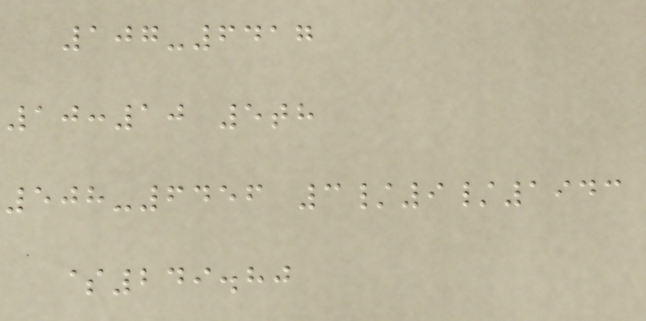107-6417
10:10 5th
508-6456 3/9/1943
$249.80
